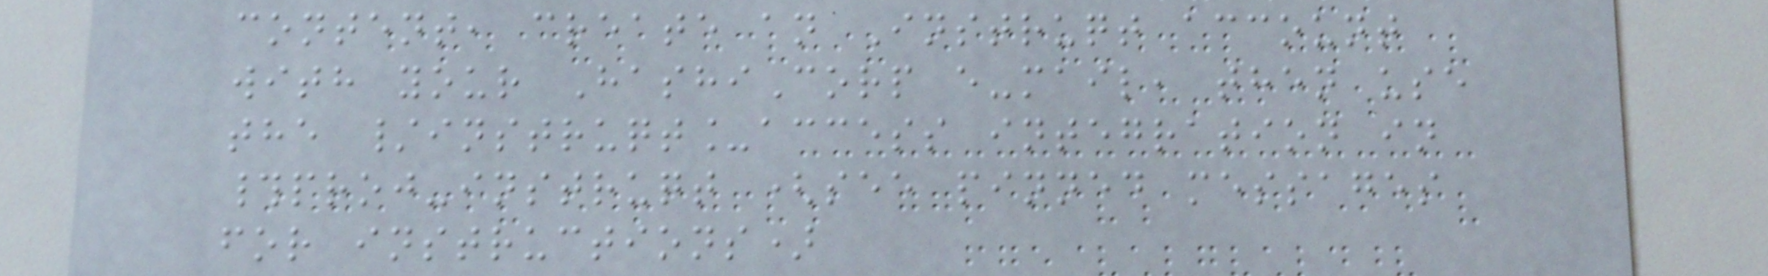content, create an Instruqt account
with your HashiCorp e-mail, then use
the /instruqt_access integration in
#proj-instruqt (see pinned messages
for instructions)
